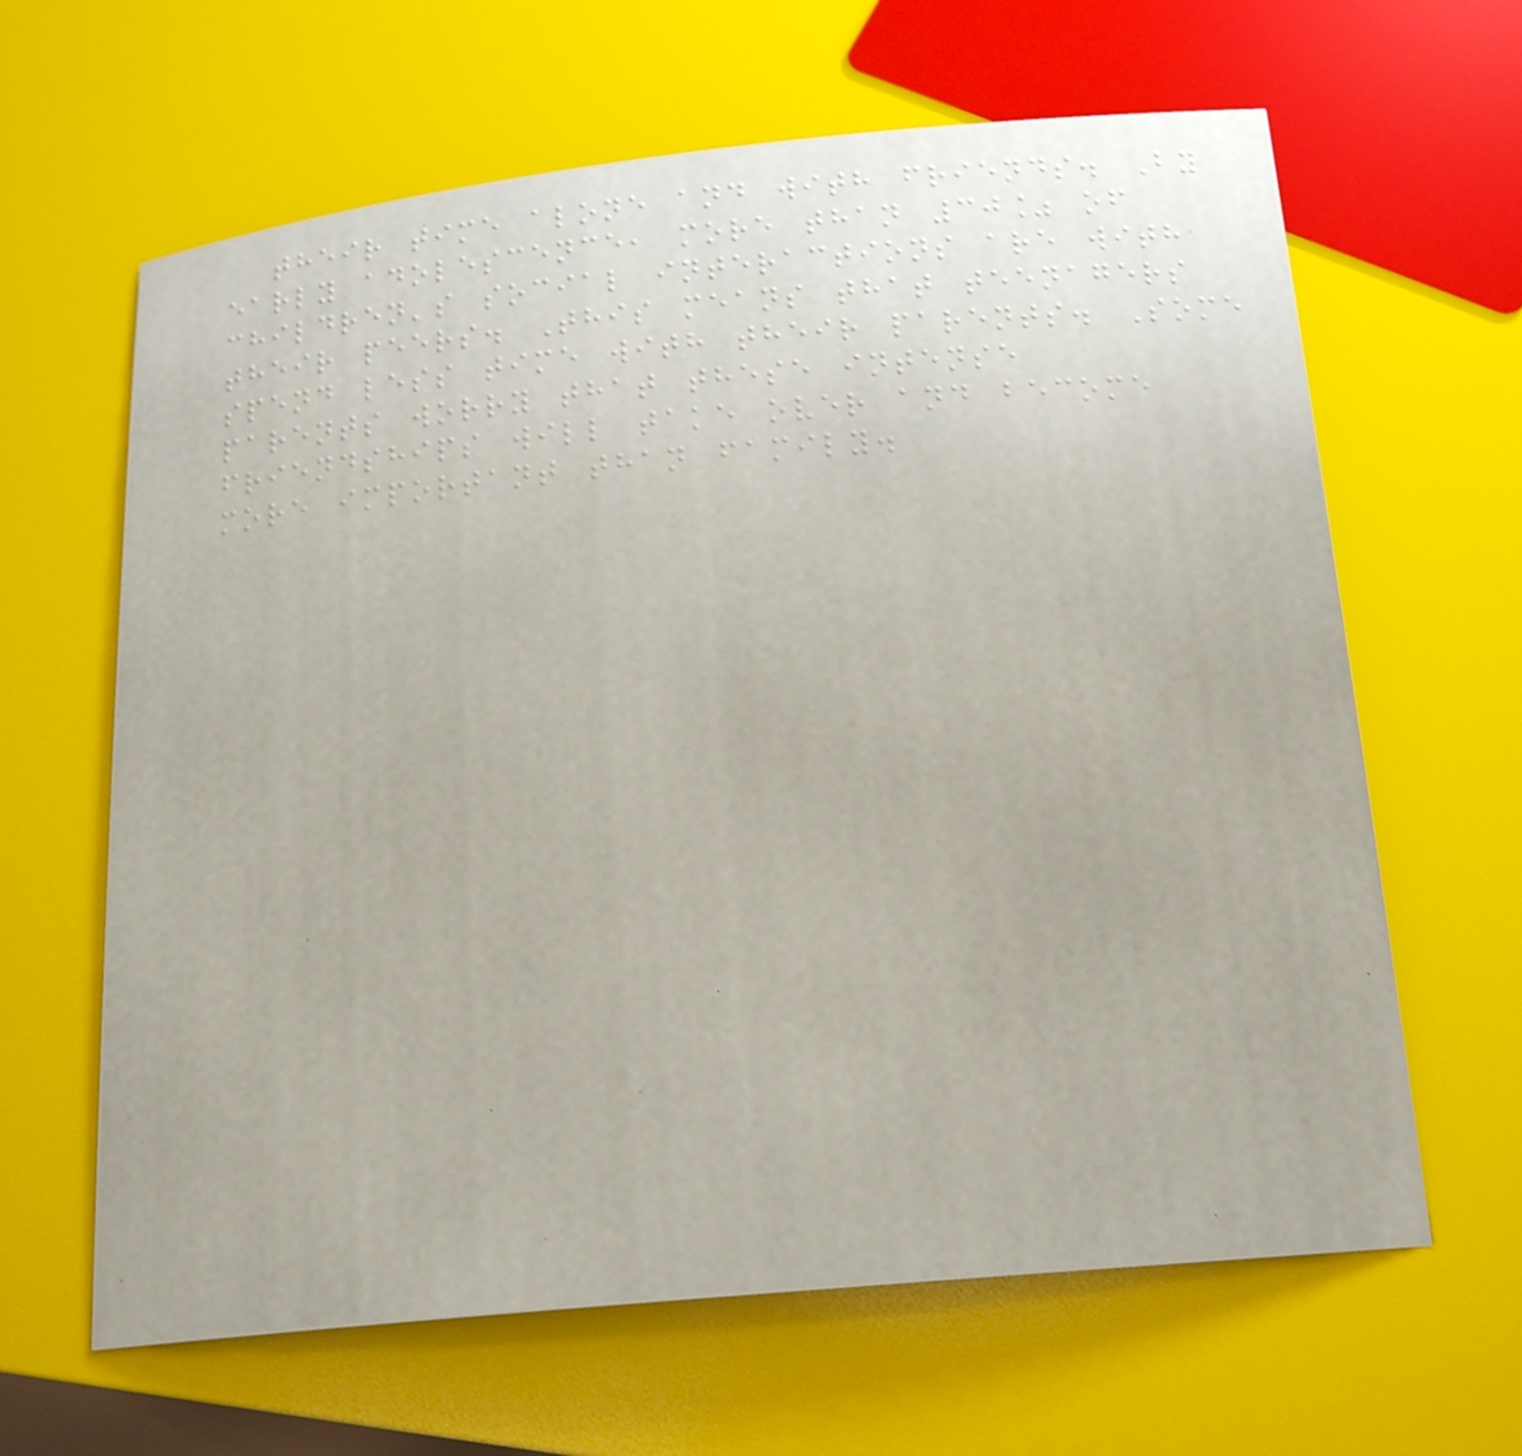their time alone and with friends. By
early adolescence, more than 30% of
children's social interactions are with
their peers. This means that teenagers
spend less time with their parents. Some
parents worry that these intense
friendships will take over and become
more important than family.
